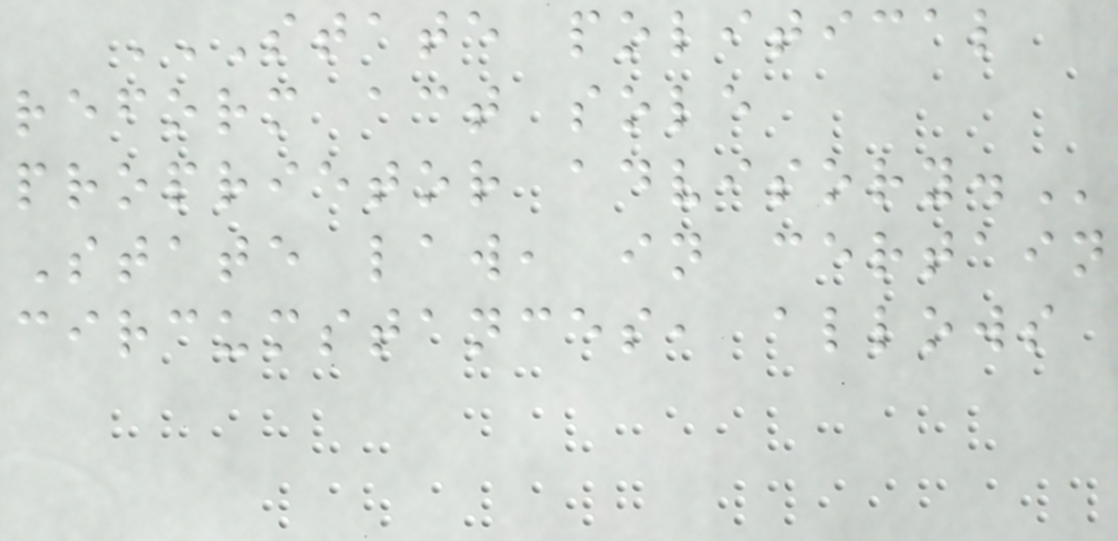STATE POLITICAL
REFORM ACT SOLE
PROPRIETOR ADVISORY.
State law, in certain
circumstances, allows
